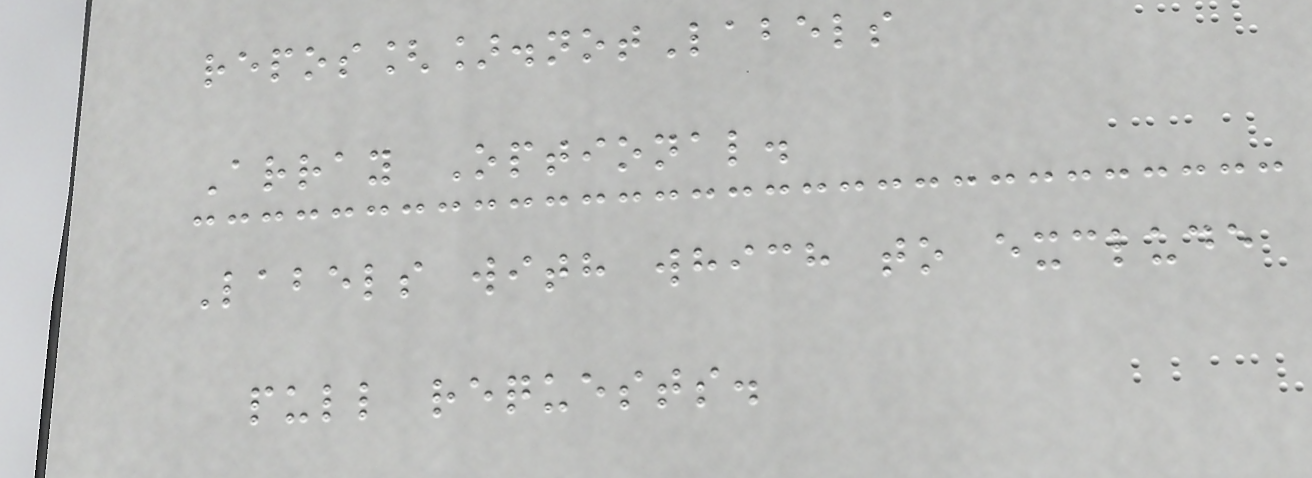repos[].notLabels
Array Optional.
Labels with which to exclude
pull requests.
